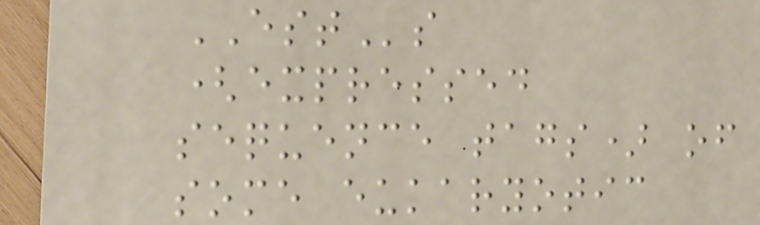ESTs
(expressed
sequence tags) of
some eukaryotic
